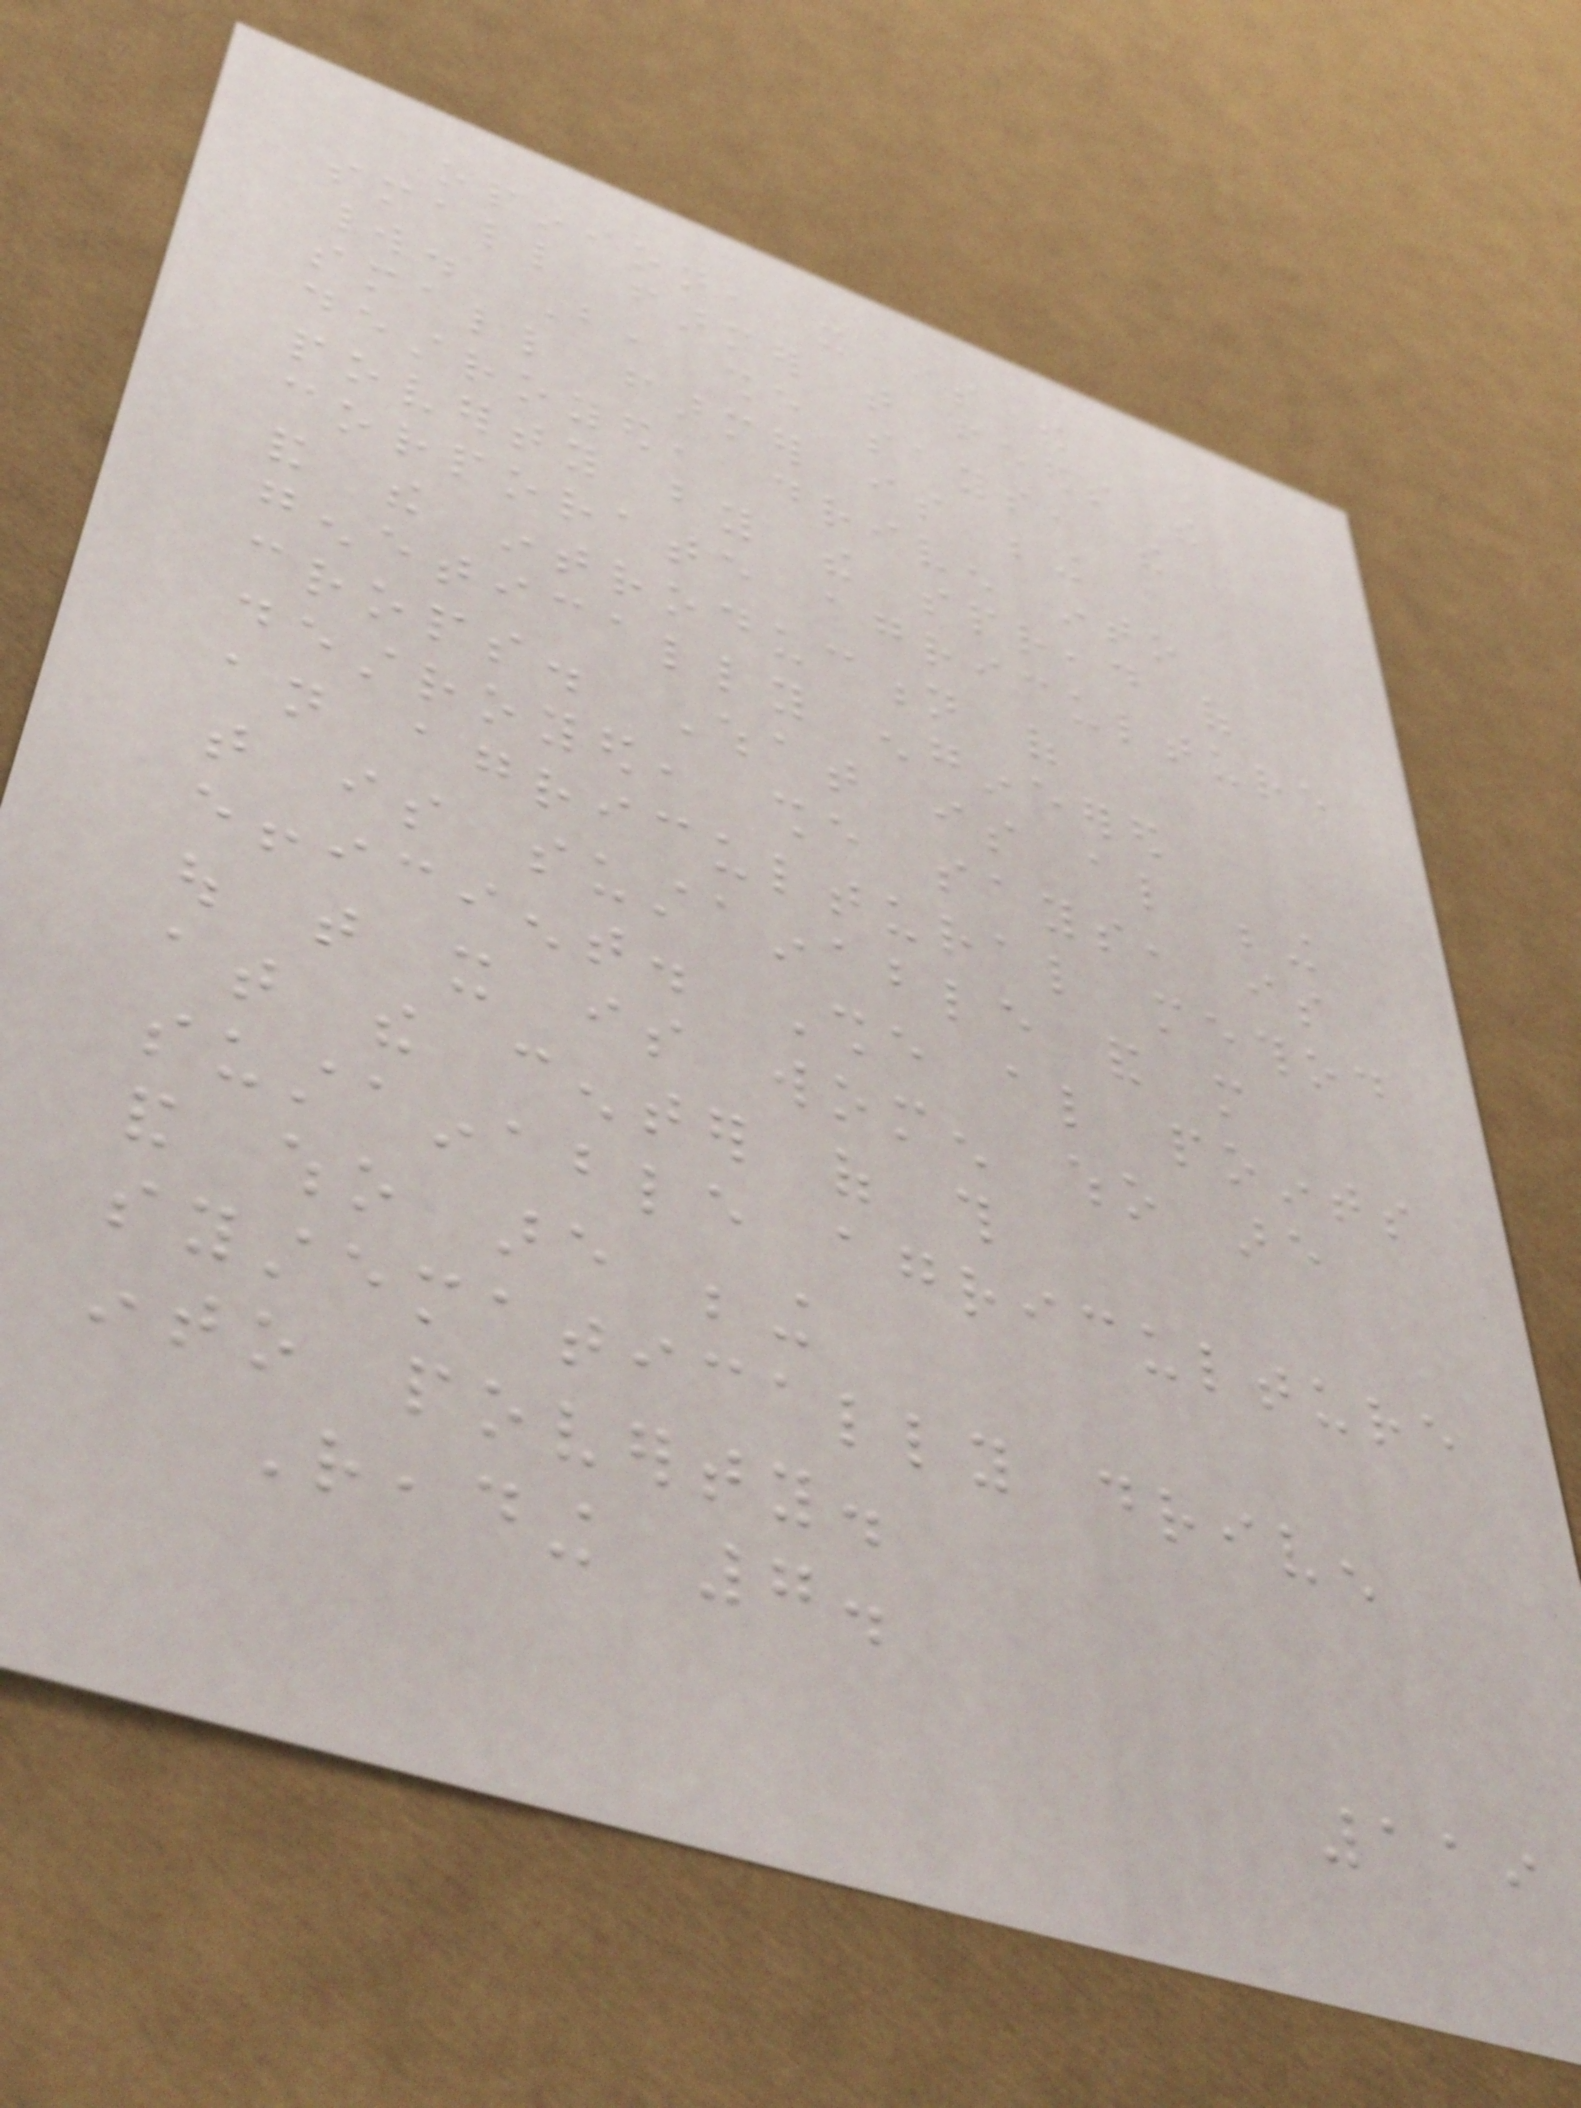opinion, it is the
small farmer that feeds the
world. But, she says, the
small farmer is being
destroyed, driven into
poverty by the spread of
corporate agriculture
and the introduction of
genetically engineered
crops. What is also being
destroyed, she says, is
an agricultural method
that is sustainable and more
efficient. She also points
out that it is women who are
at the center of this
sustainable agriculture
and who are being
systematically driven
into poverty.
Reading 7.
119
